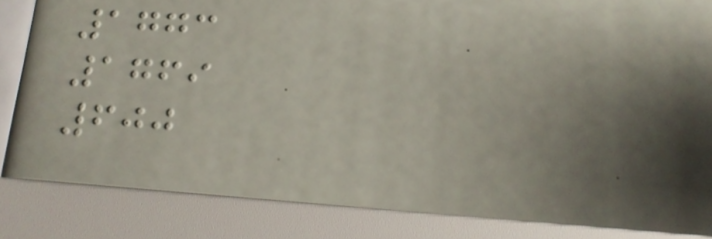1773
1769
600
